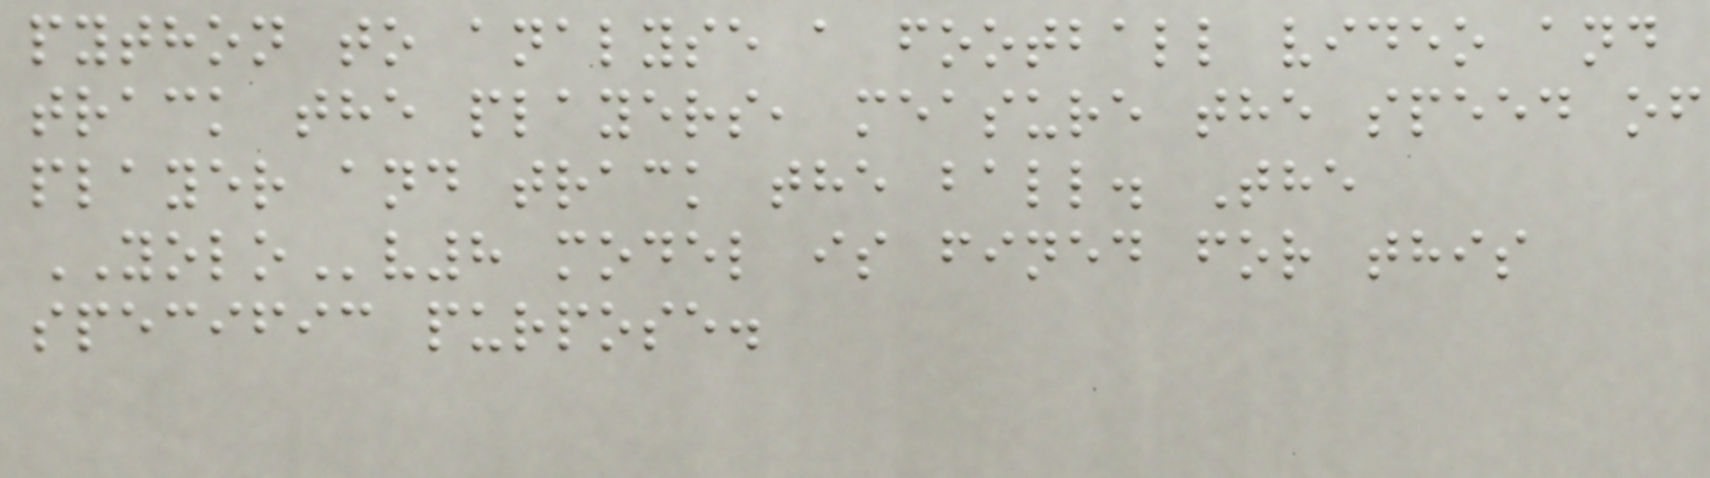python to analyse a football video and
track the players, measure the speed of
player and track the ball. The
YOLOv8 model is fined for this
specific purpose.
